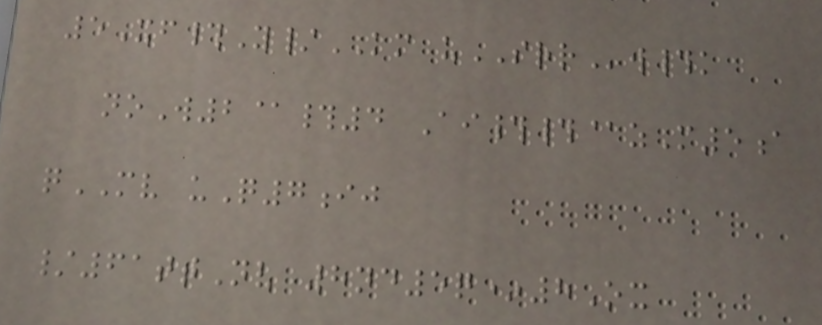5Xf#Y/KM uSRRw#k
noW2@#4 Ai##@zM5a
qMV uQ7ij
/61ttNv 8nd5q*8Ox
